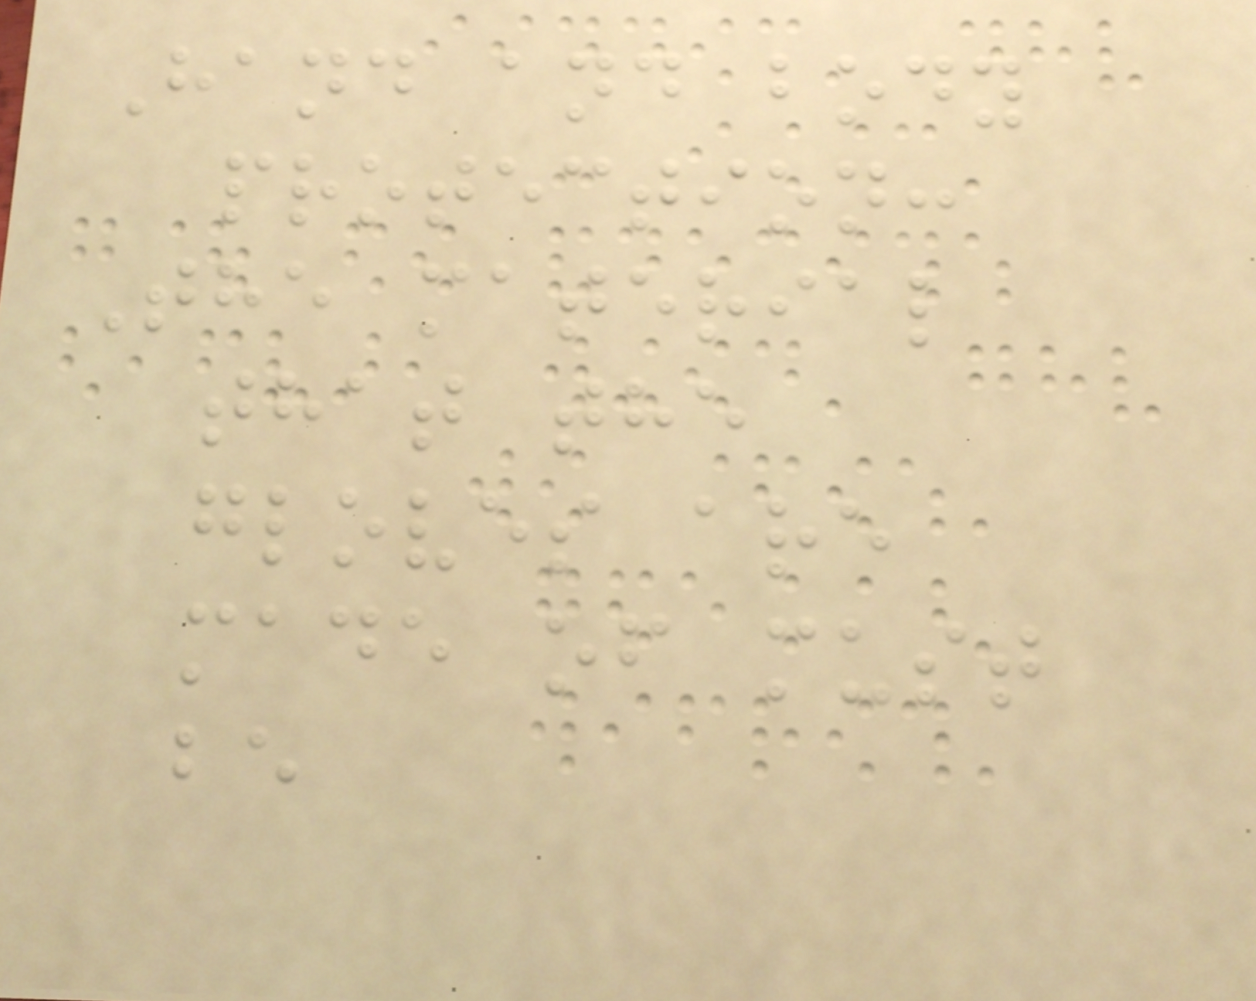Hand and body
protection:
The material
that the
gloves are
made of must
be
